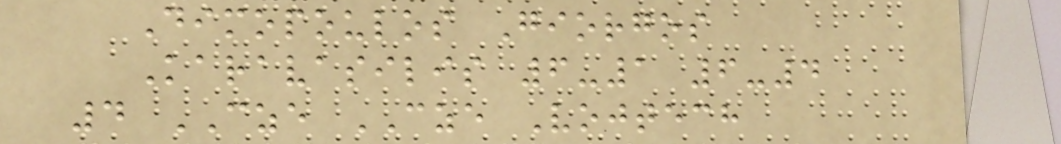Dimopoulos Giorgos
Karavasilis 6-1 6-4
4 CZE CZE Vojtech
